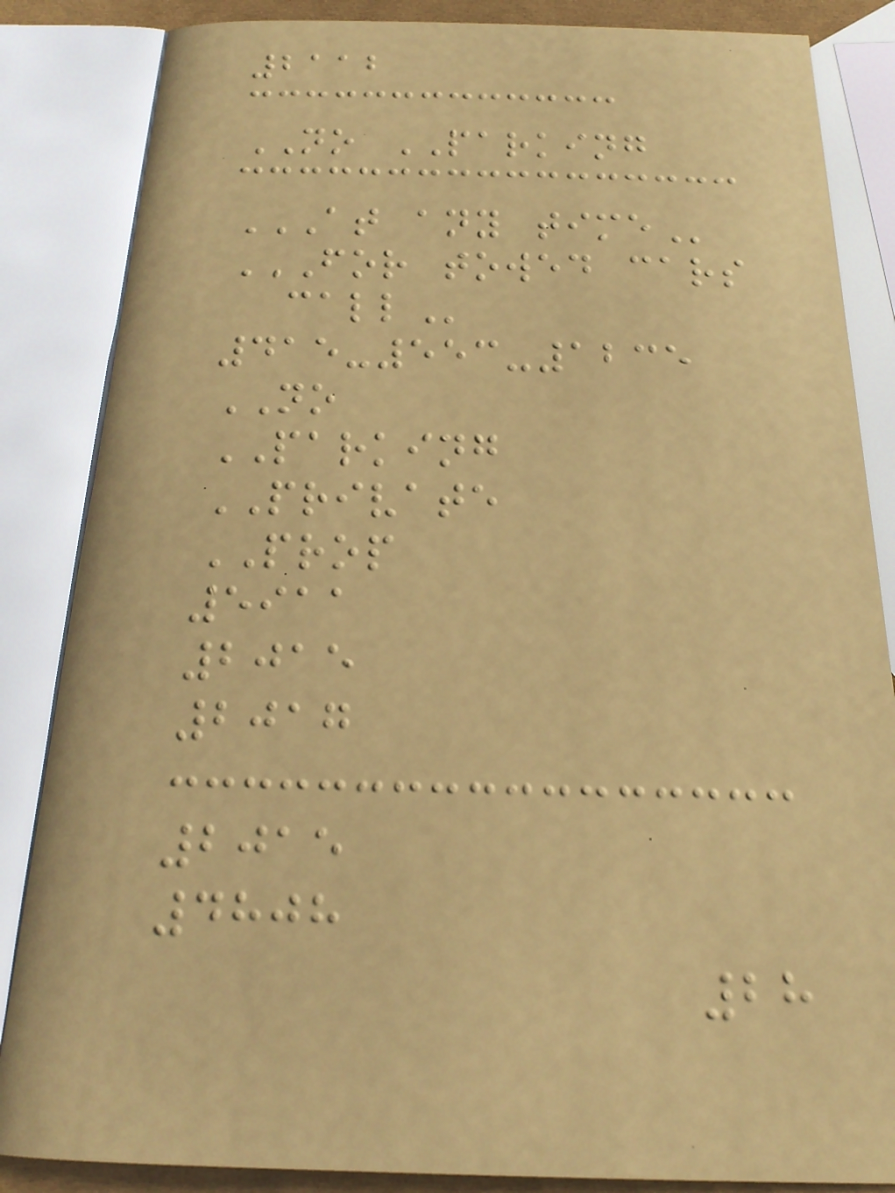2112
NO PARKING
AT ANY TIME
FOR TOWED CARS
CALL
415-553-1235
NO
PARKING
PRIVATE
PROP
5911
2015
2017
2015
4808
28
